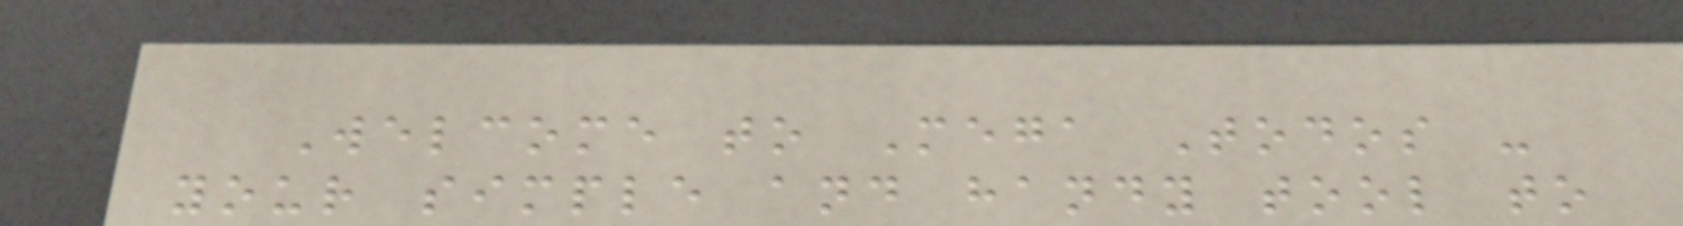Welcome to Mega Todos -
your simple and handy tool to
